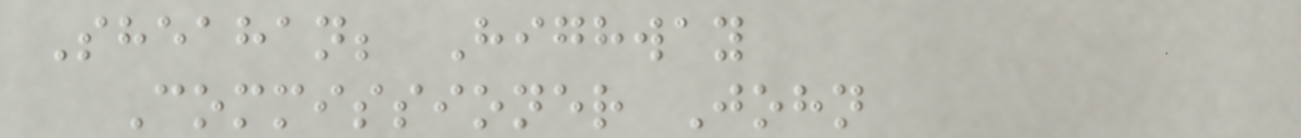Sheahan; Highway
Commissioner John
